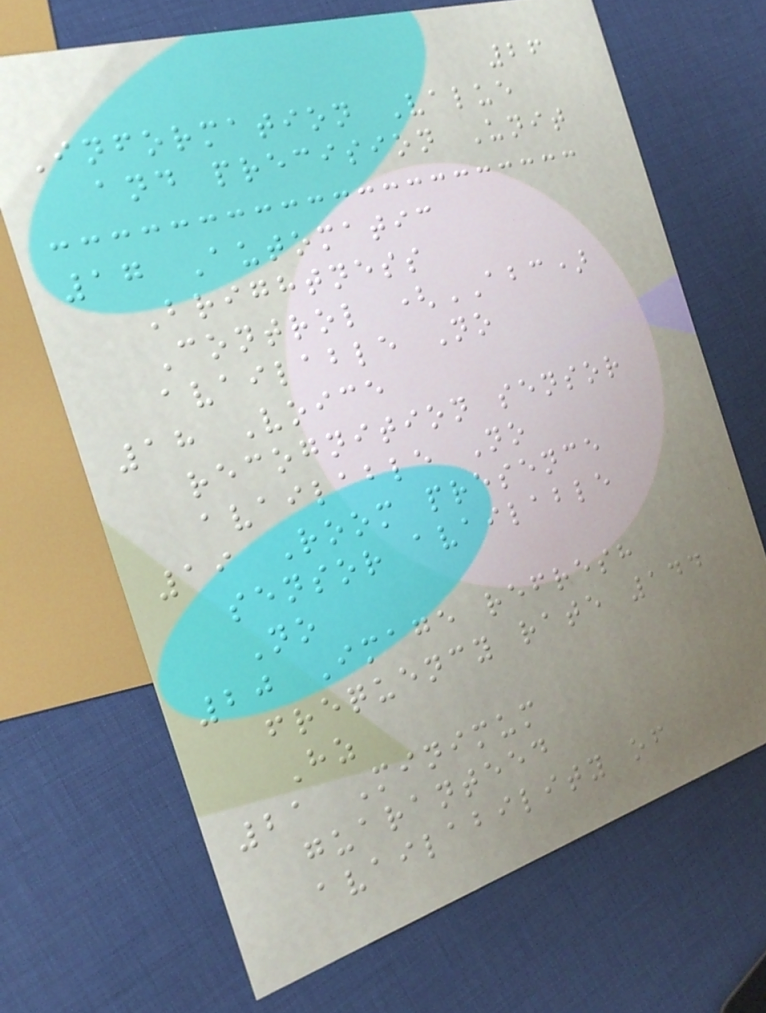26
Information Value
and precision Unit
17 Automatic
Brightness
Control (ABC)
available No
18 Voice
recognition sensor
available No
19 Room presence
sensor available
No
20 Image refresh
frequency rate 144
Hz
21 Minimum
guaranteed
availability of
